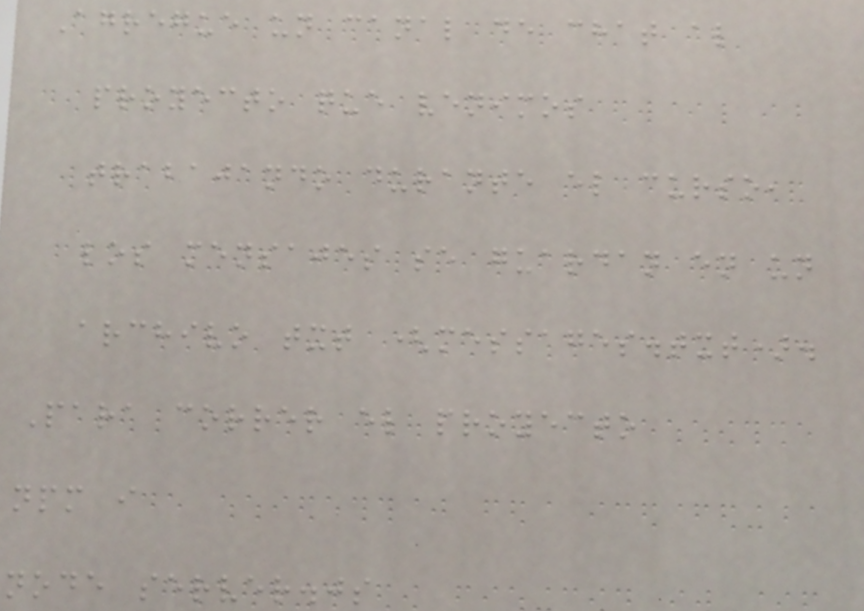Agregue un canal de chat al
proyecto que venimos
trabajando durante el curso,
los mensajes se guardan en un
archivo txt (messages.txt).
Para correr el proyecto
npm i
node server.js
